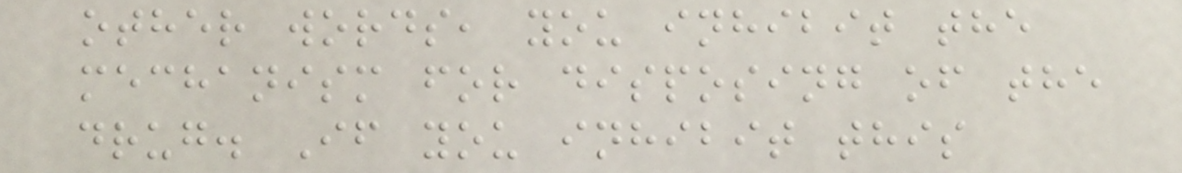other words, you inhibit the
mechanism for disposing of the
drug. If you inhibit this
